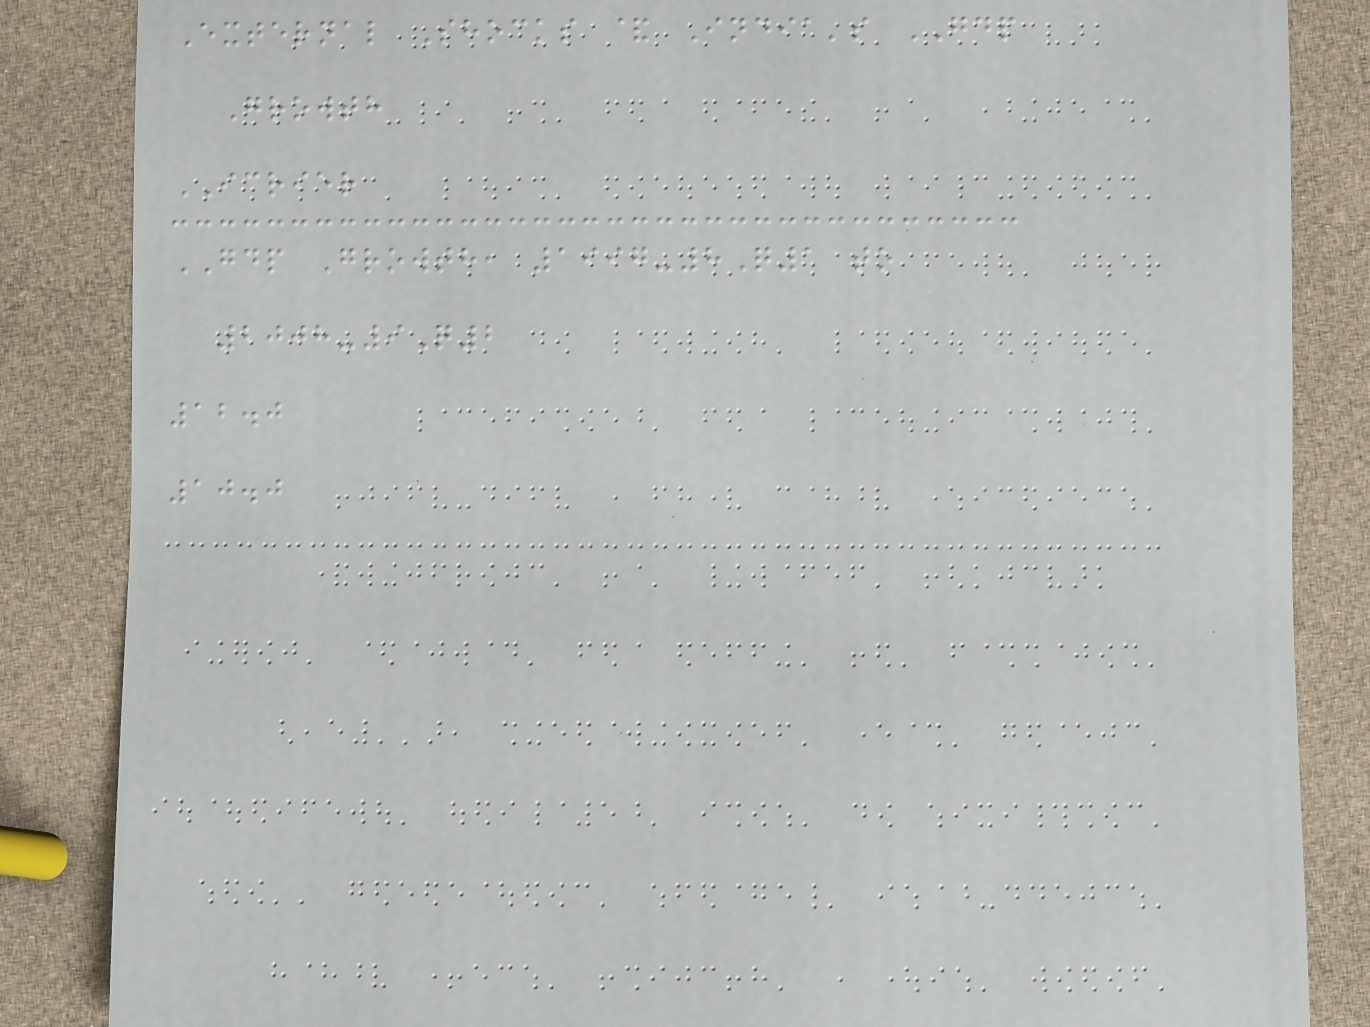External Shocks & India's GDP
Growth
ICRIER
GDP Growth, 1997-8Q1 to
2008-9Q2
12.0
10.0
